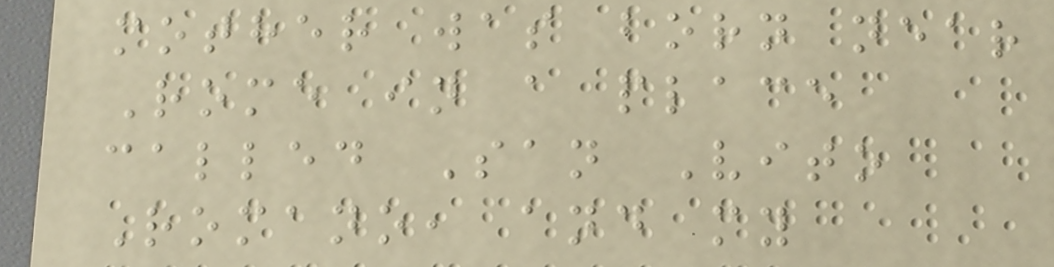mother was born near
Rome in a place
called San Vito
Romano, and my
